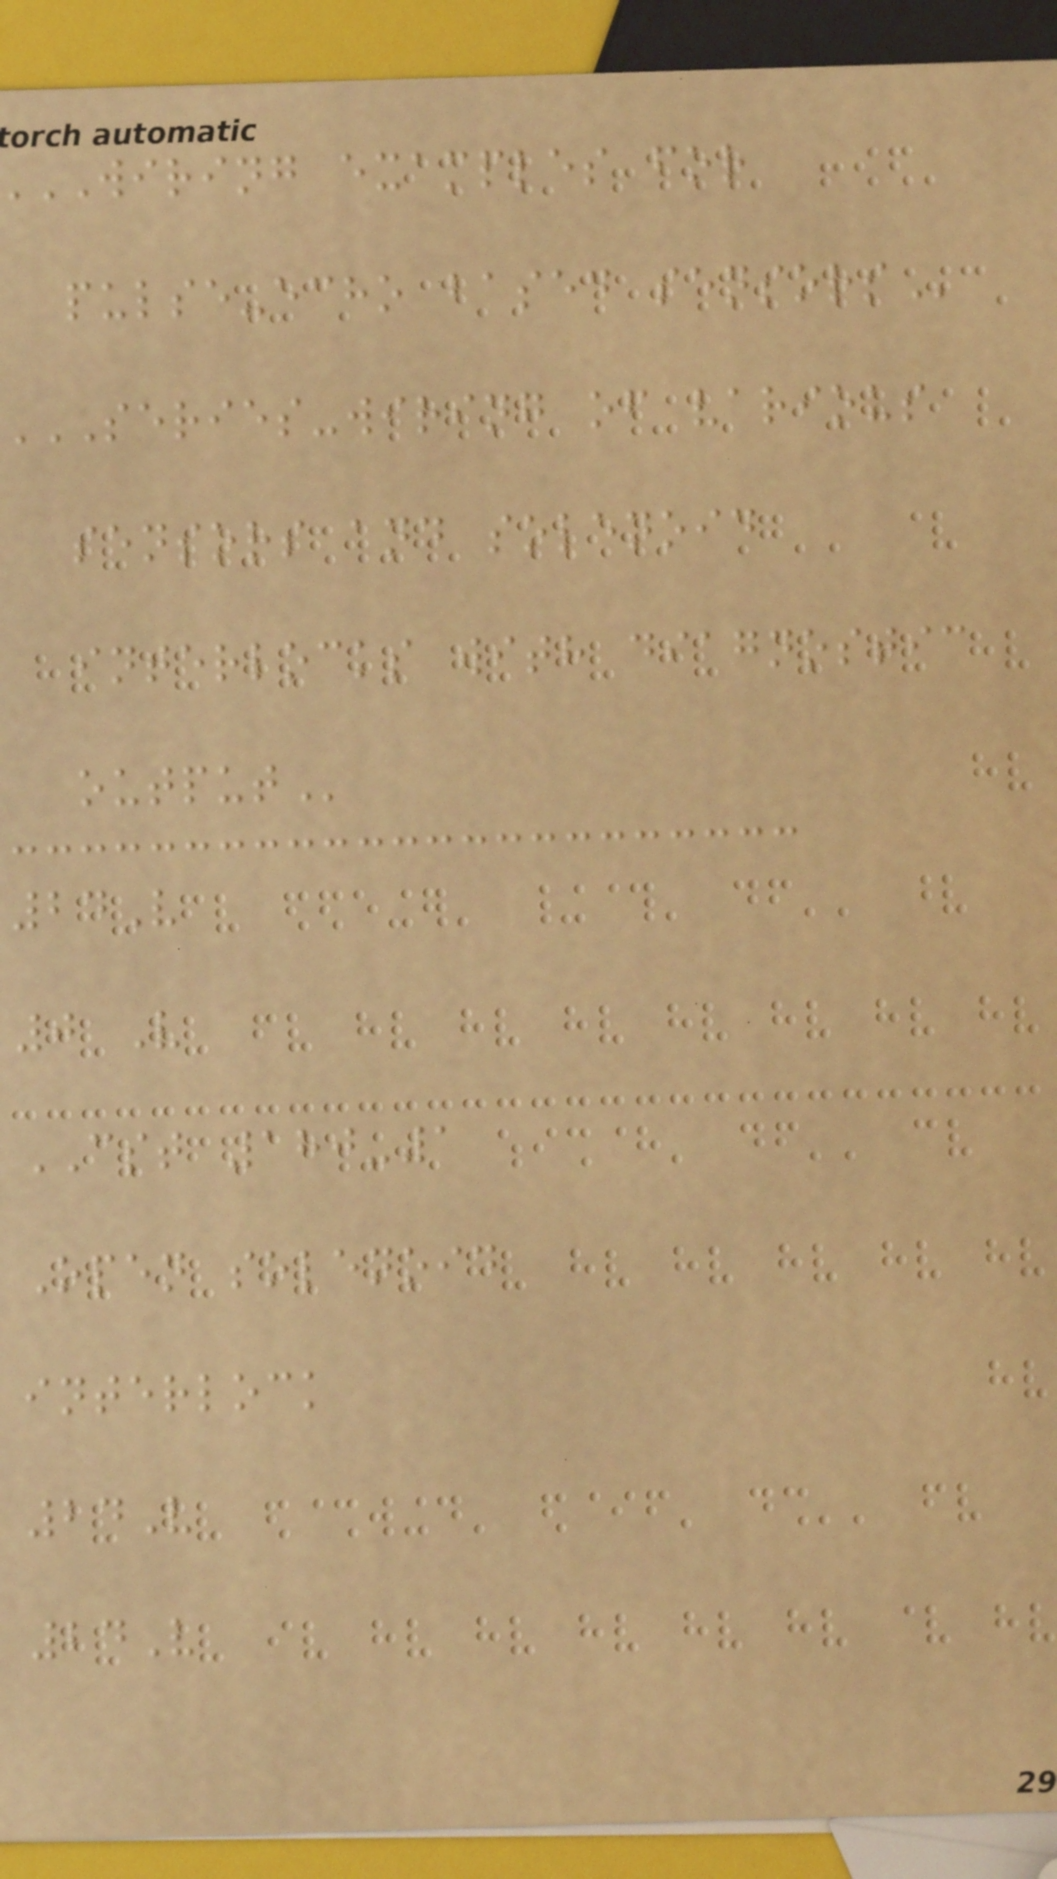WIRING examples for
pulse-echo based
SERIES-WIRING OF VARIOUS
sensors and solenoid
interlocks with diagnostic
24V
0 V
CST 180-1
Open solenoid
interlock
24V
24V
